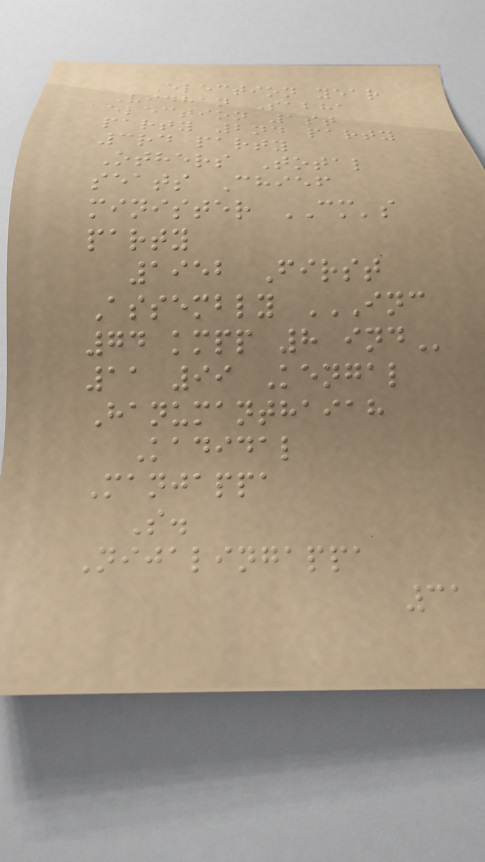Election year
Vidhan Sabha
election 1st
party 2nd party
3rd party
Others Total
seats Chief
minister CM's
party
1952 First
Assembly INC
74 KMPP 8 IND
11 99 Kengal
Hanumanthaiah
Kadidal
Manjappa
S.
Nijalingappa
31
